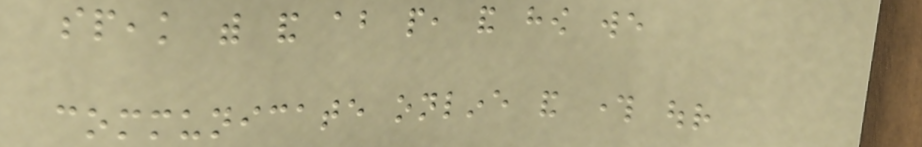speak with and about people, and how we
communicate online and through our
